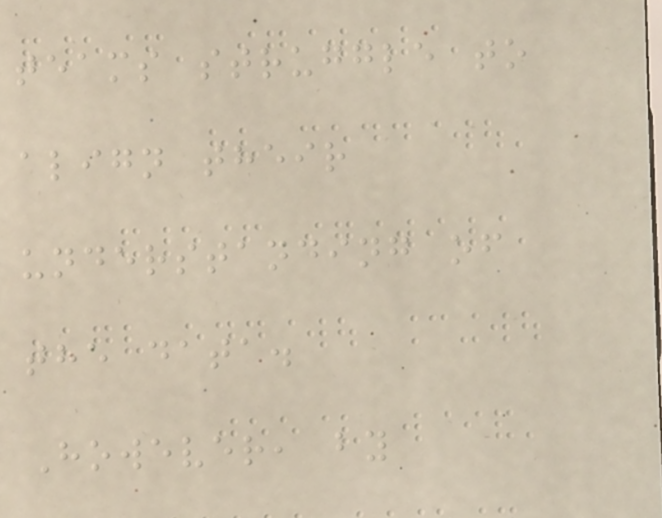teams struggle to
align their
understanding of
the data.
However, by
